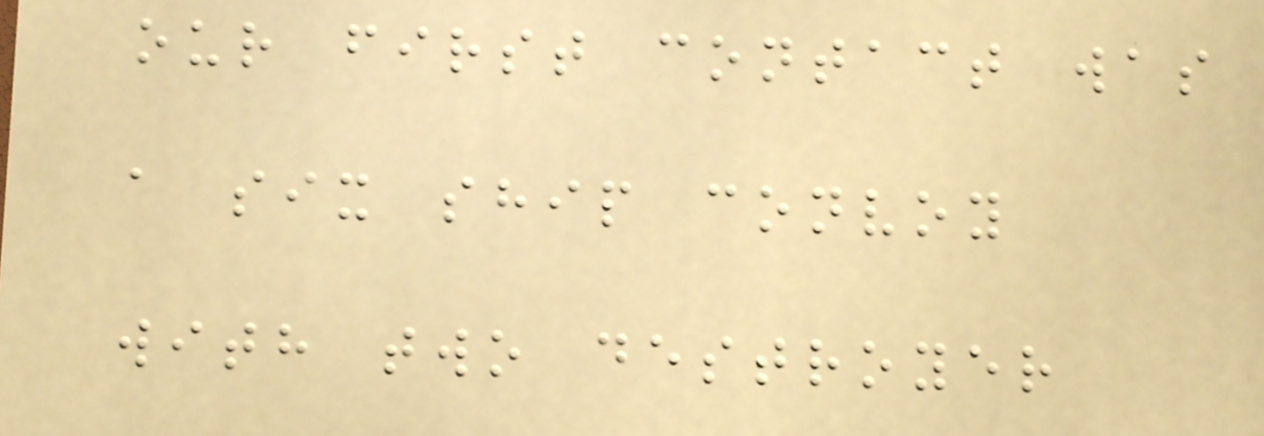our first contact was
a six ship convoy
with two destroyer
